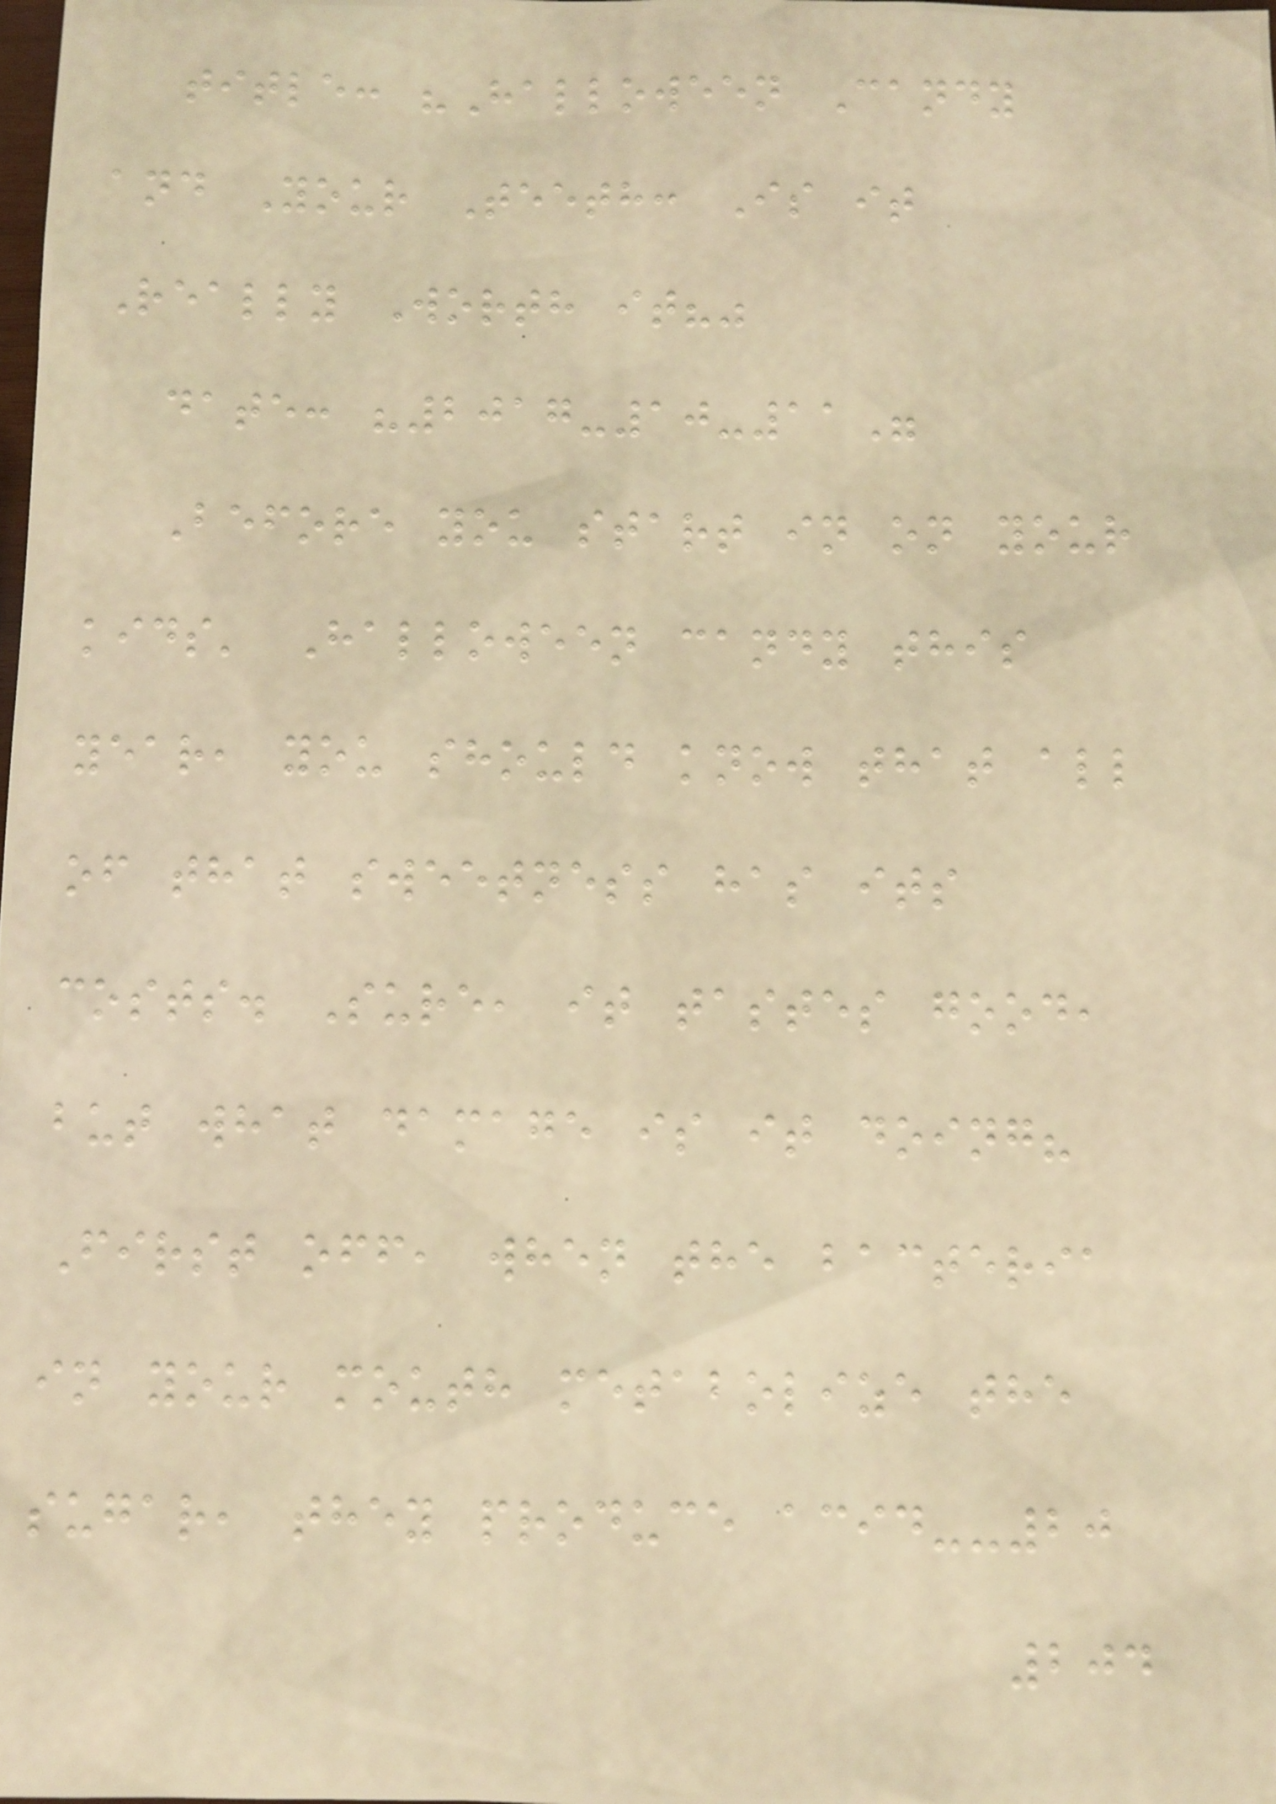title: "Halloween Candy
and Your Teeth: Is it
Really Worth it?"
date: "2017-10-11"
Before you start in on your
kids' Halloween candy this
year, you should know that all
of that sweetness has its
costs. Sure, it tastes good,
but what damage is it doing?
First off, when the bacteria
in your mouth metabolize the
sugar, they produce acid--20
204
